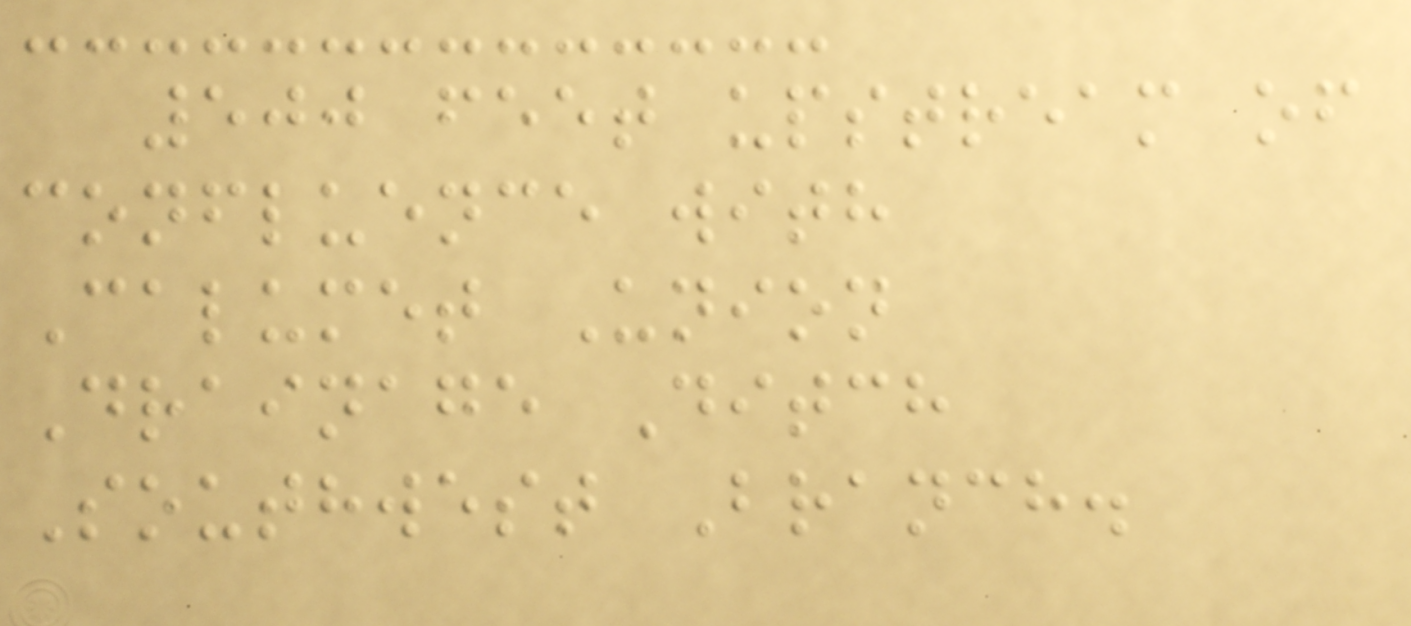500 feet upstream of
confluence with
Calumet Union
Drainage Ditch
Southwest Branch.
